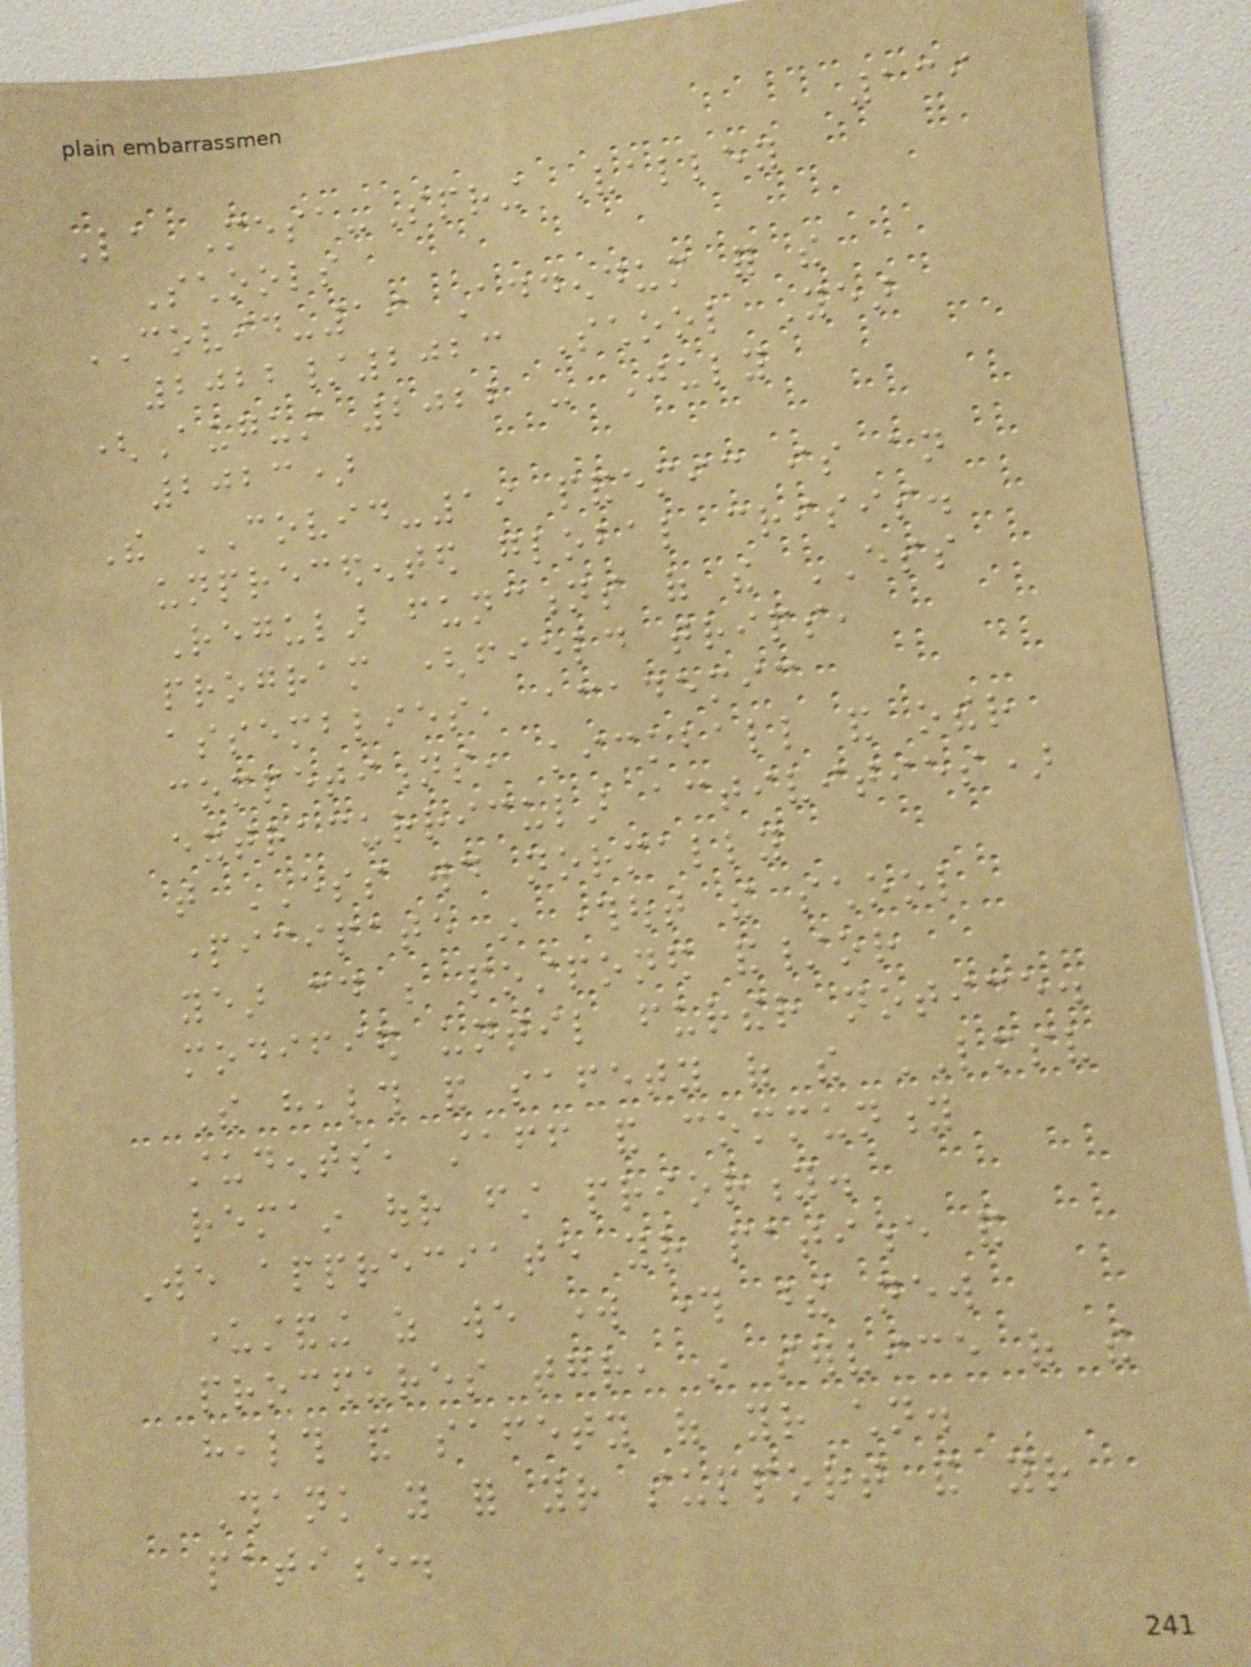139
La Mesa-Spring Valley
Schools
COVID-19 Addendum for the
2022/2023 School Year
(August 2022 - July
2023)
The COVID-19 pandemic is an
unprecedented global crisis.
Regular functions of the ESS
program (field trips,
assemblies, academic
competitions, kickball and other
extracurricular activities)
that ESS would normally
participate in throughout the school
year could be postponed and/or
modified until further notice.
The health and safety of the LMSV
students, staff and community
remain our first priority.
We appreciate your patience and
understanding as we work through these new
procedures together, in service of the
health and safety of your children.
Thank you for your support and your
patience.
